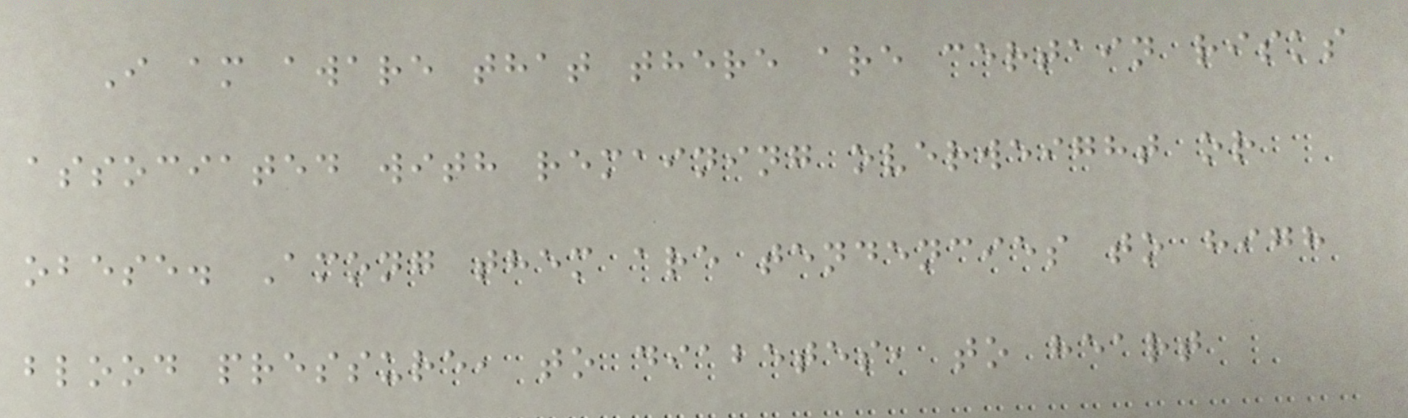I am aware that there are certain risks
associated with remaining overweight or
obese. Among them are tendencies to high
blood pressure, to diabetes, to heart
